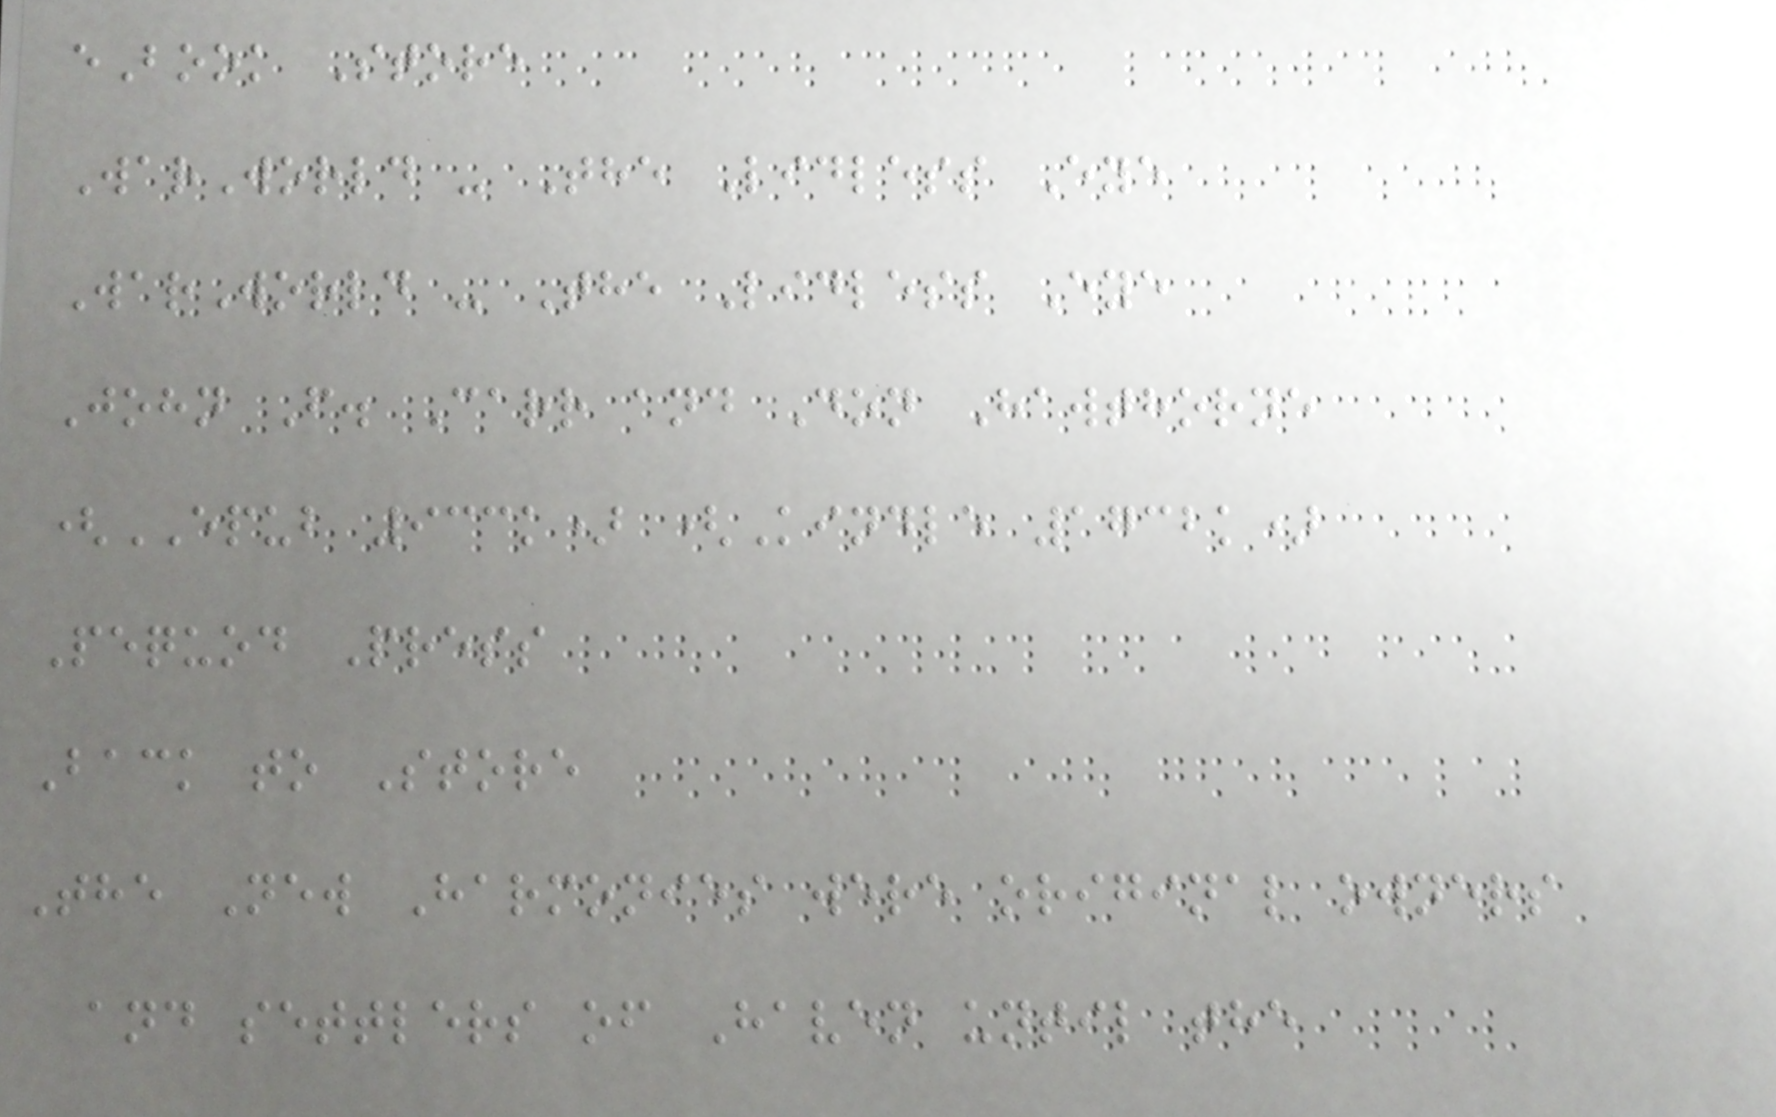eBook Store
WarWorld - The Lidless Eye
WarWorld - The Lidless Eye
John F. Carr and Don Hawthorne
(EPUB 933k) (Kindle 1732k)
Pequod Press
Back to Store
The New Harmonies were original owners
and settlers of Haven until the
